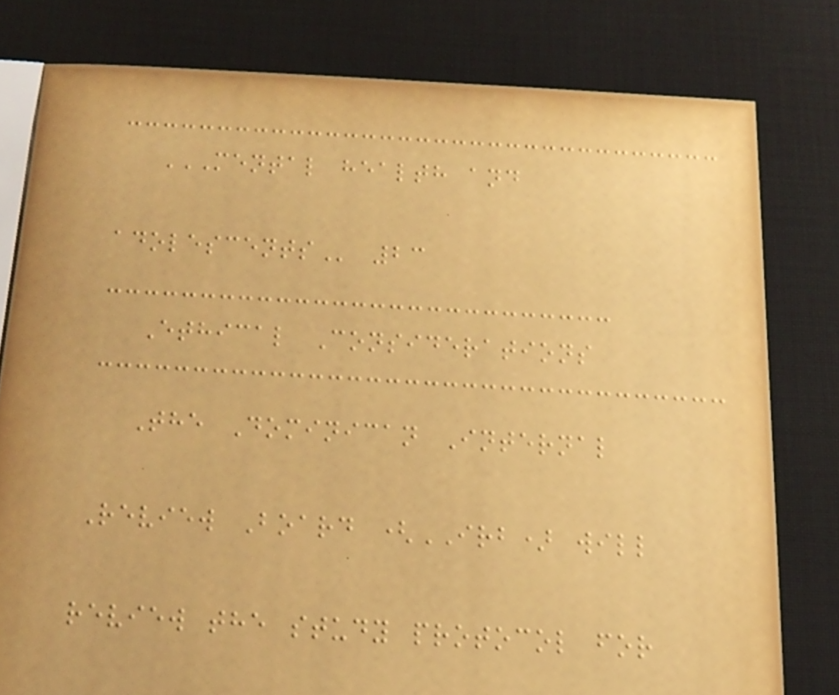MENTAL HEALTH AND
ADOLESCENTS 23
Ethical Considerations
The Dominican Internal
Review Board (IRB) will
review the study protocol for
